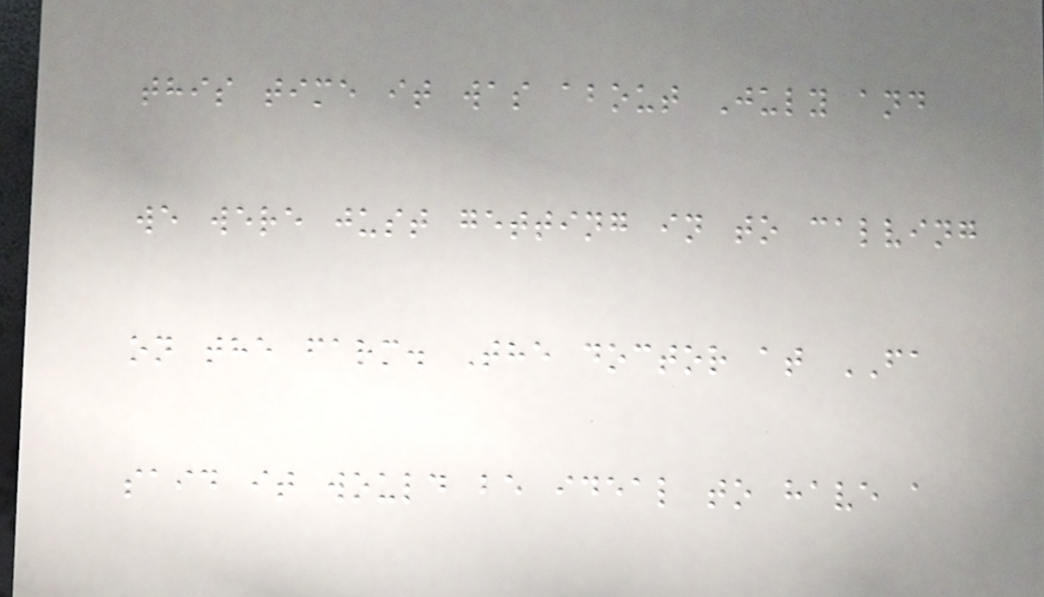this time it was about July and
we were just getting in to calving
on the farm. The doctor at FA
said it would be ideal to have a
